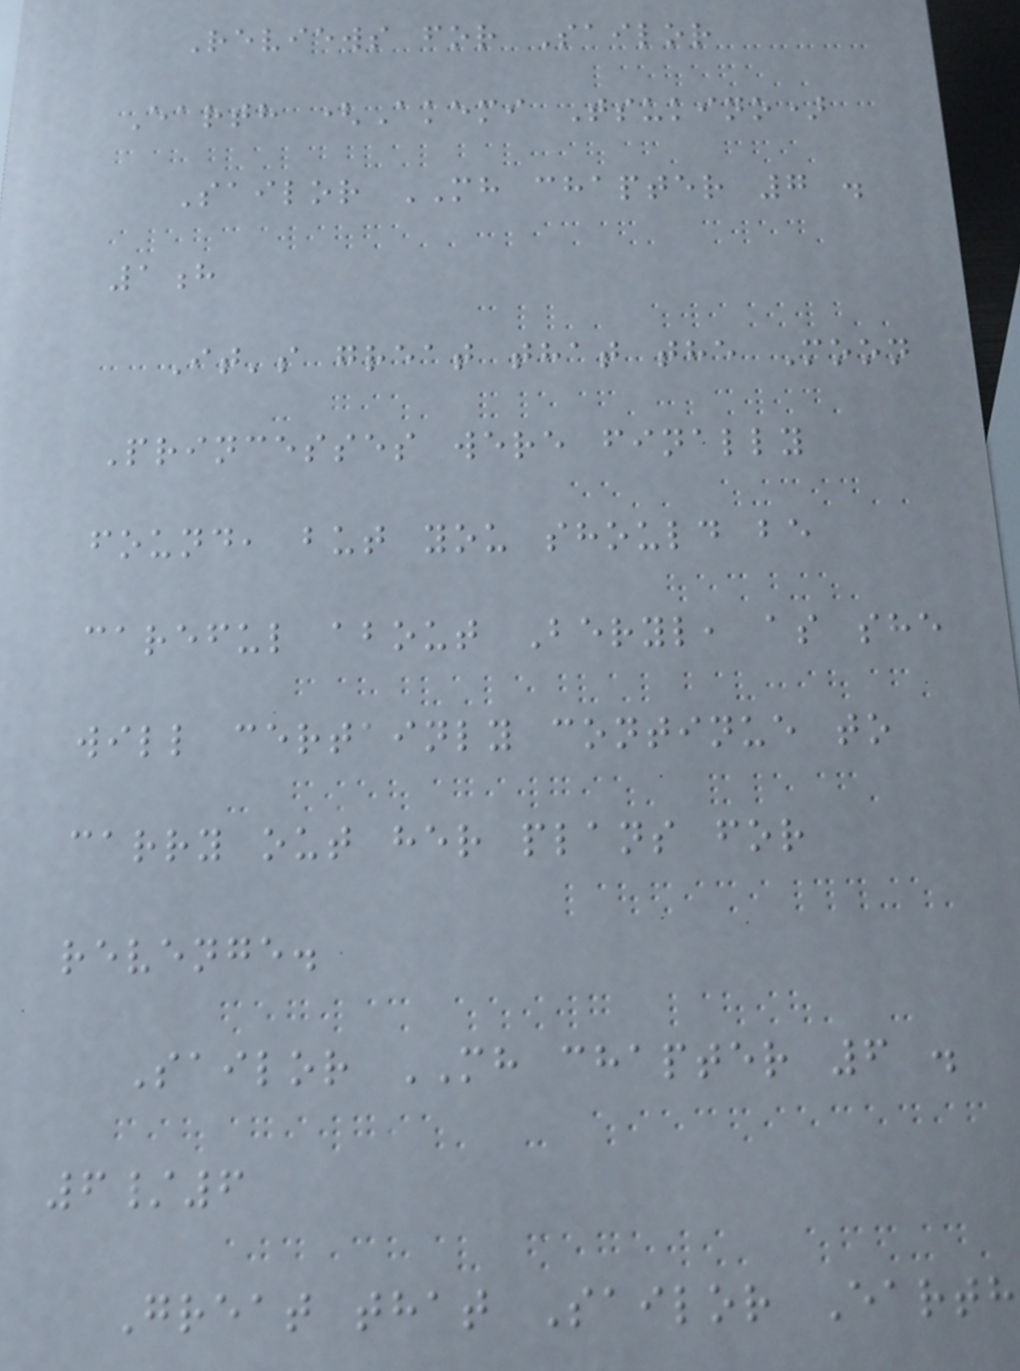Reviews for Sailor
Earth (Akemi Tsukino)
Sailor MH chapter 7 .
1h
It's great that the Moon
Princesses were finally
found, but you should be
careful about Beryl, as she
will certainly continue to
carry out her plans for
revenge.
Sailor MH chapter 6 .
6/6
Great that Sailor Earth
